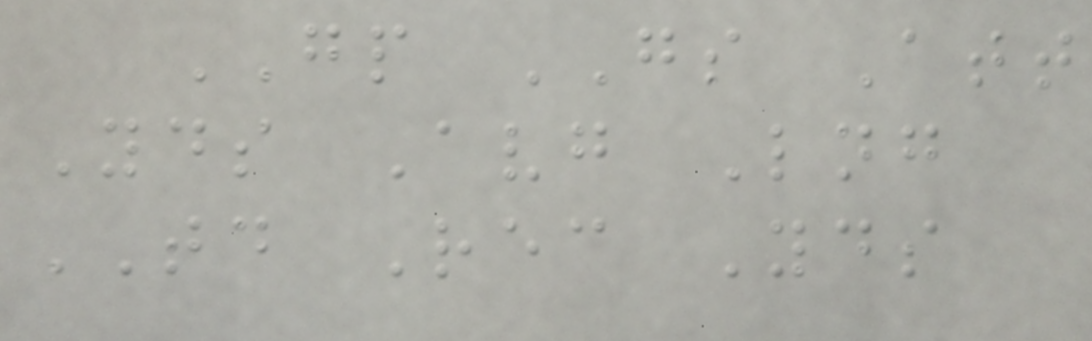GP GS Att
Yds Avg Lng
TD Rec Yds
